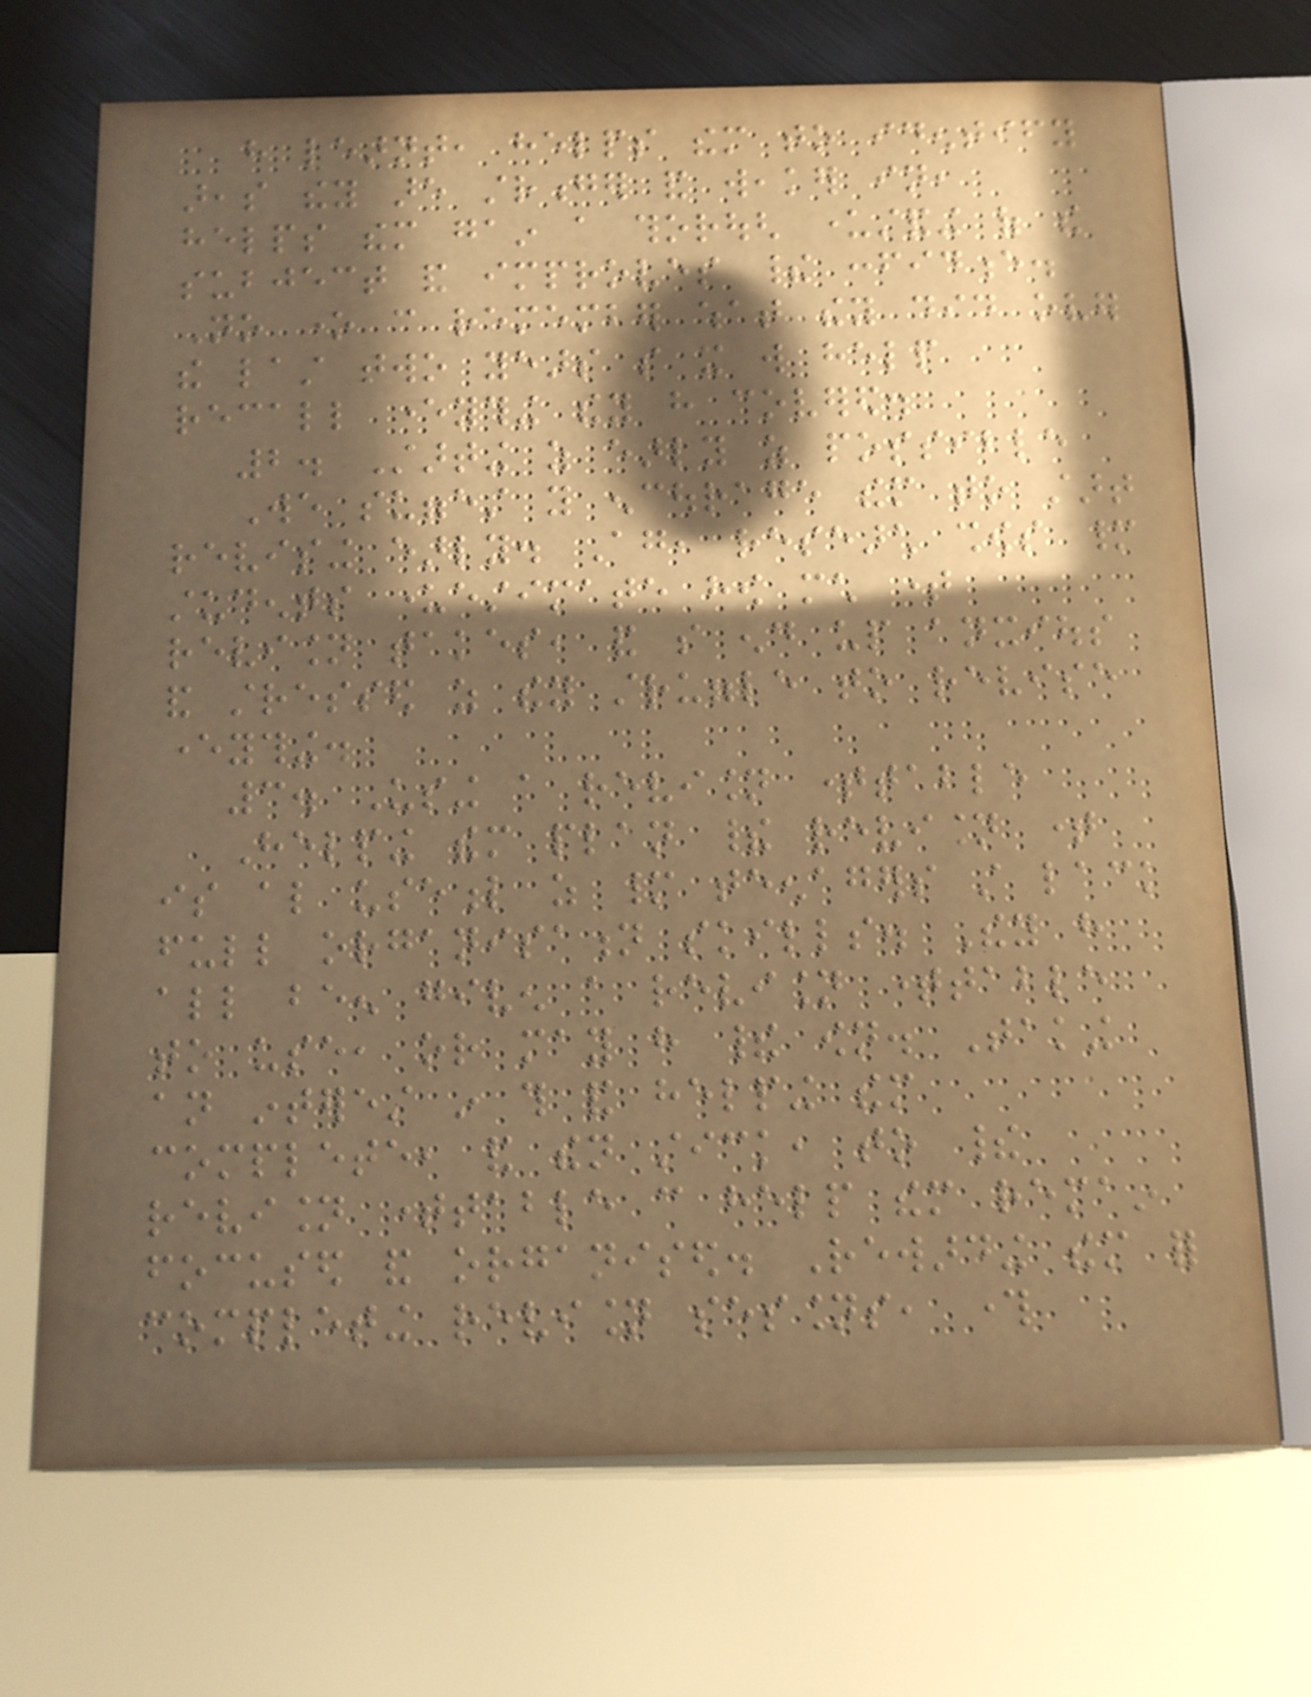have learnt, helps them to identify
areas they are stronger and weaker in,
helps them gain a thorough understanding of the
subject and improves their confidence.
No one can remember what they did over
the last two years so it will help
recall everything they have covered.
2. Starting as early as possible
We suggest you encourage them to start
revising early. Again, research shows many
students underestimate how much time
revision takes, and so end up anxious
and stressed as they struggle to revise
everything.
3. Using a revision timetable
Helping them plan their revision time
is also useful as many teenagers still lack
full organisation skills. They have
all been given a revision timetable
to use, or may have their own. Taking
an interest in this and helping them
complete, and then stick, to their
revision timetable can help them remain
focused and organised. Rewarding them for
completing revision sessions, through
